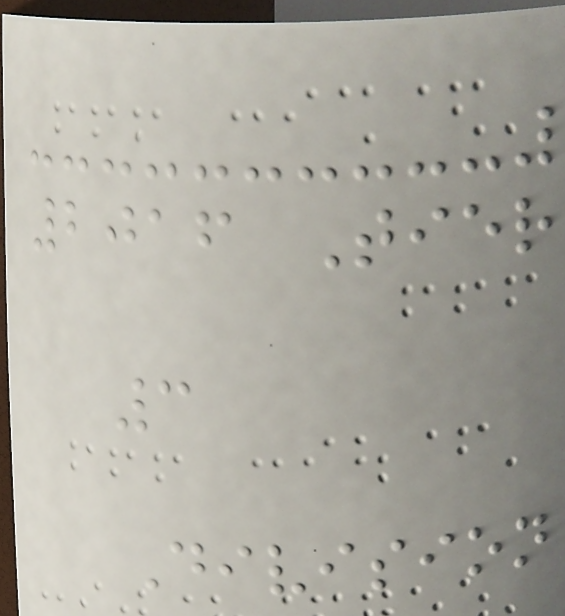2016 Tier
3
Division
